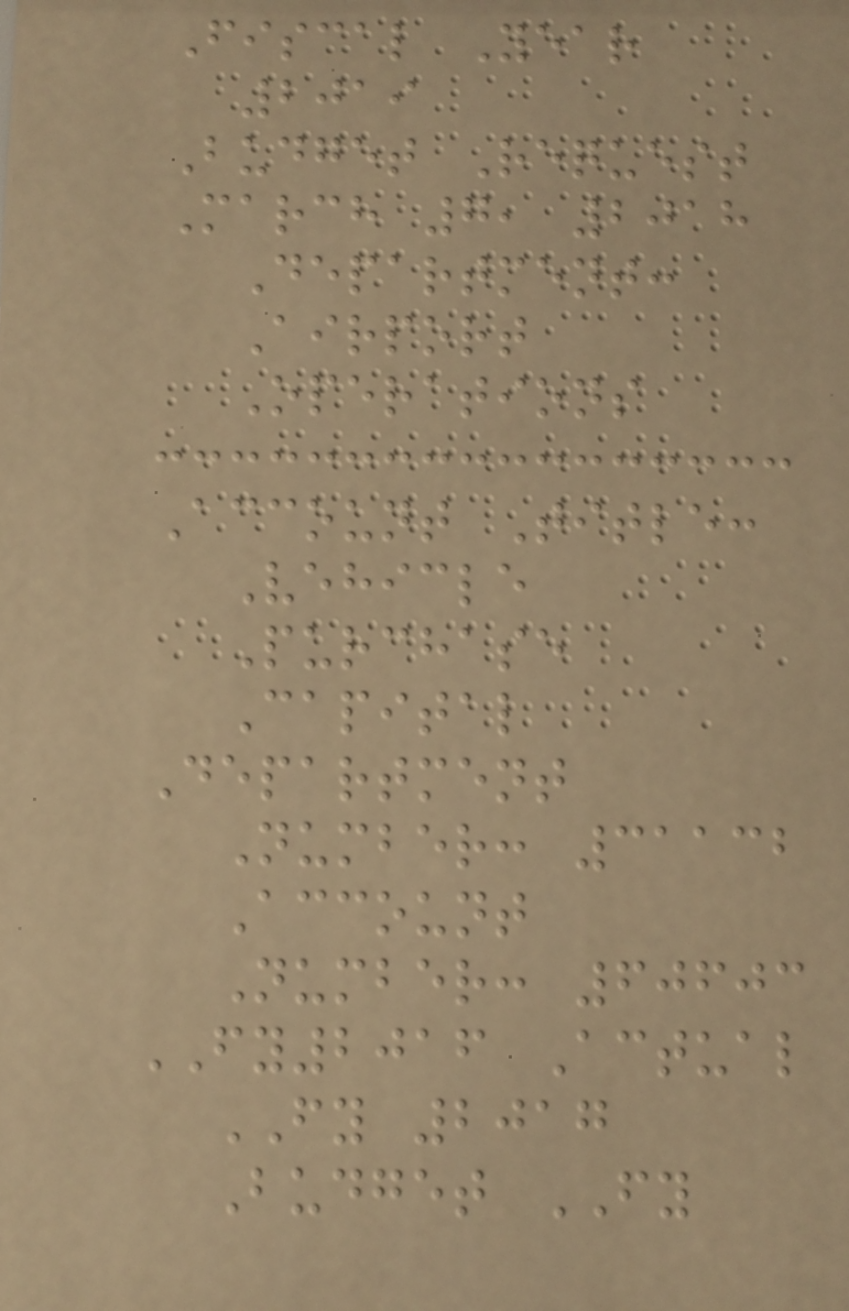Fiscal Year
2019
Budget Request
March 7, 2018
Department:
Airport
Operations
Account Title:
Vehicle
Purchase
Capital
Department
Number: 31132
Account
Number: 60603
FY2016 Actual
FY 2017
Budget FY
